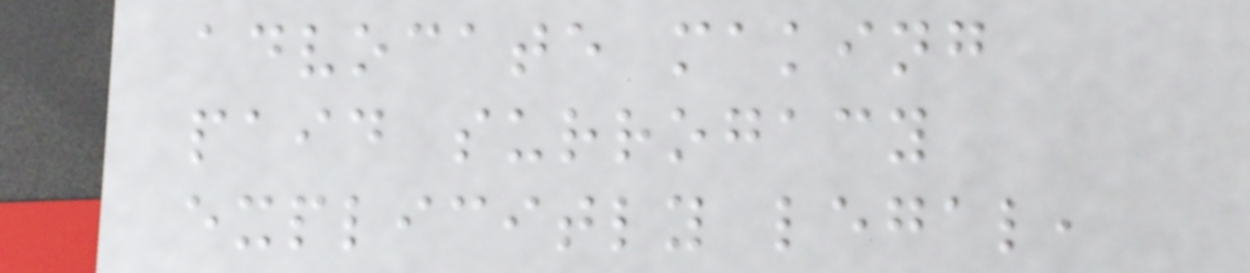advocate making
paid surrogacy
explicitly legal,
